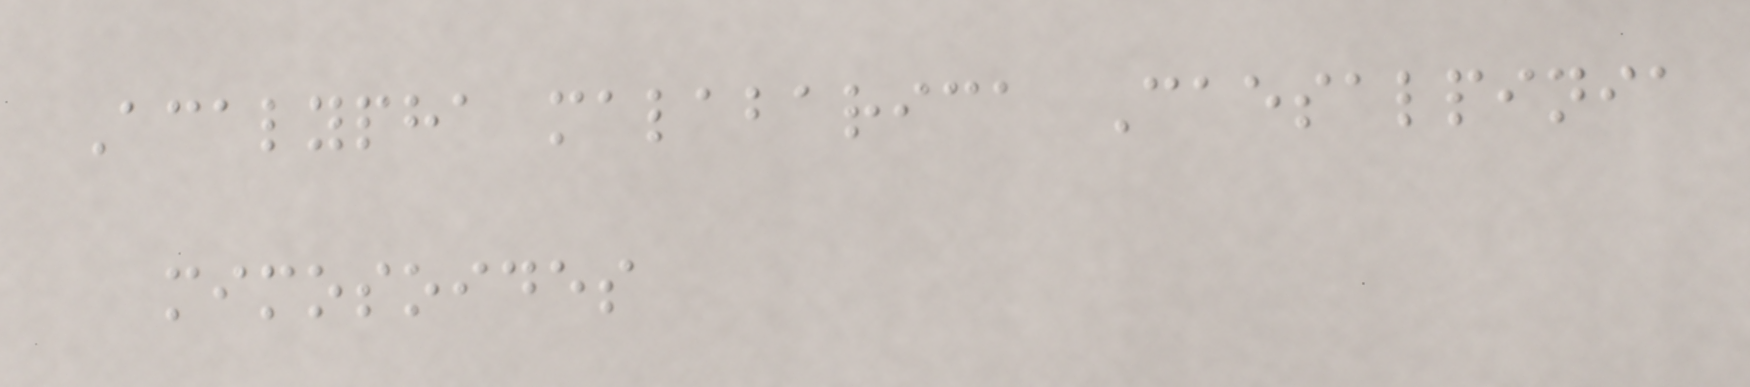Acalypha malabarica Caesalpinia
mimosoides
